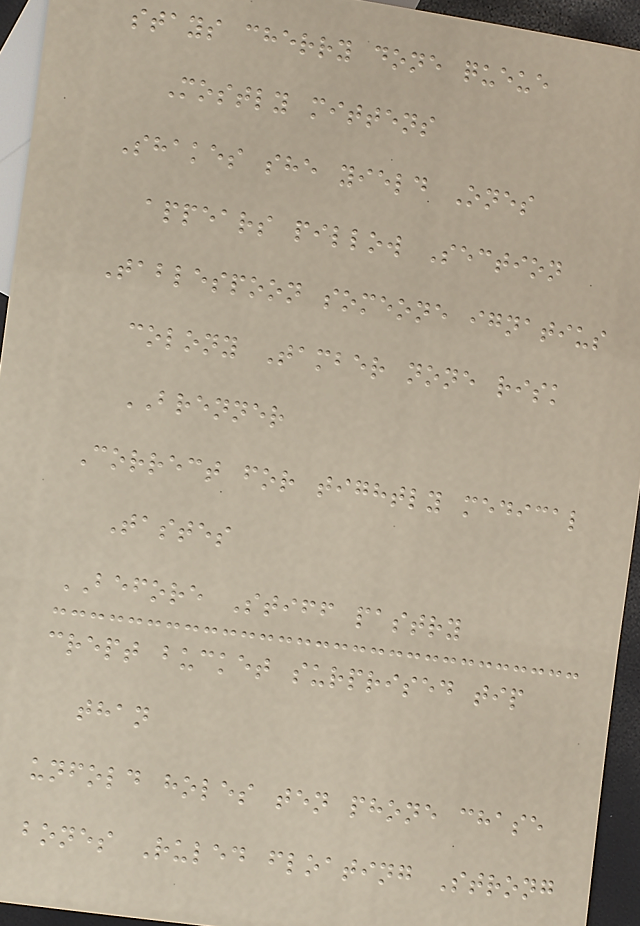stays cherry done queue
Mostly mittens
Shakes she yield Ones
appears pillow Section
Tablespoon someone ignatius
colony Tamber none risk
BRENNER
Correct for tightly medical
Tastes
BEFORE Stiff pastry
crept bucket surprised tip
than
unfold holes ten phone chase
bones Ruled floating Strong
